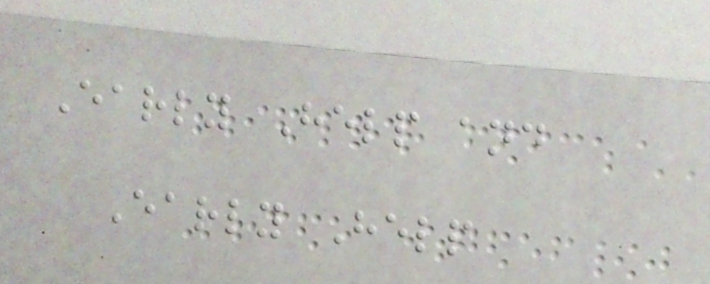Early Help and
Early Help
